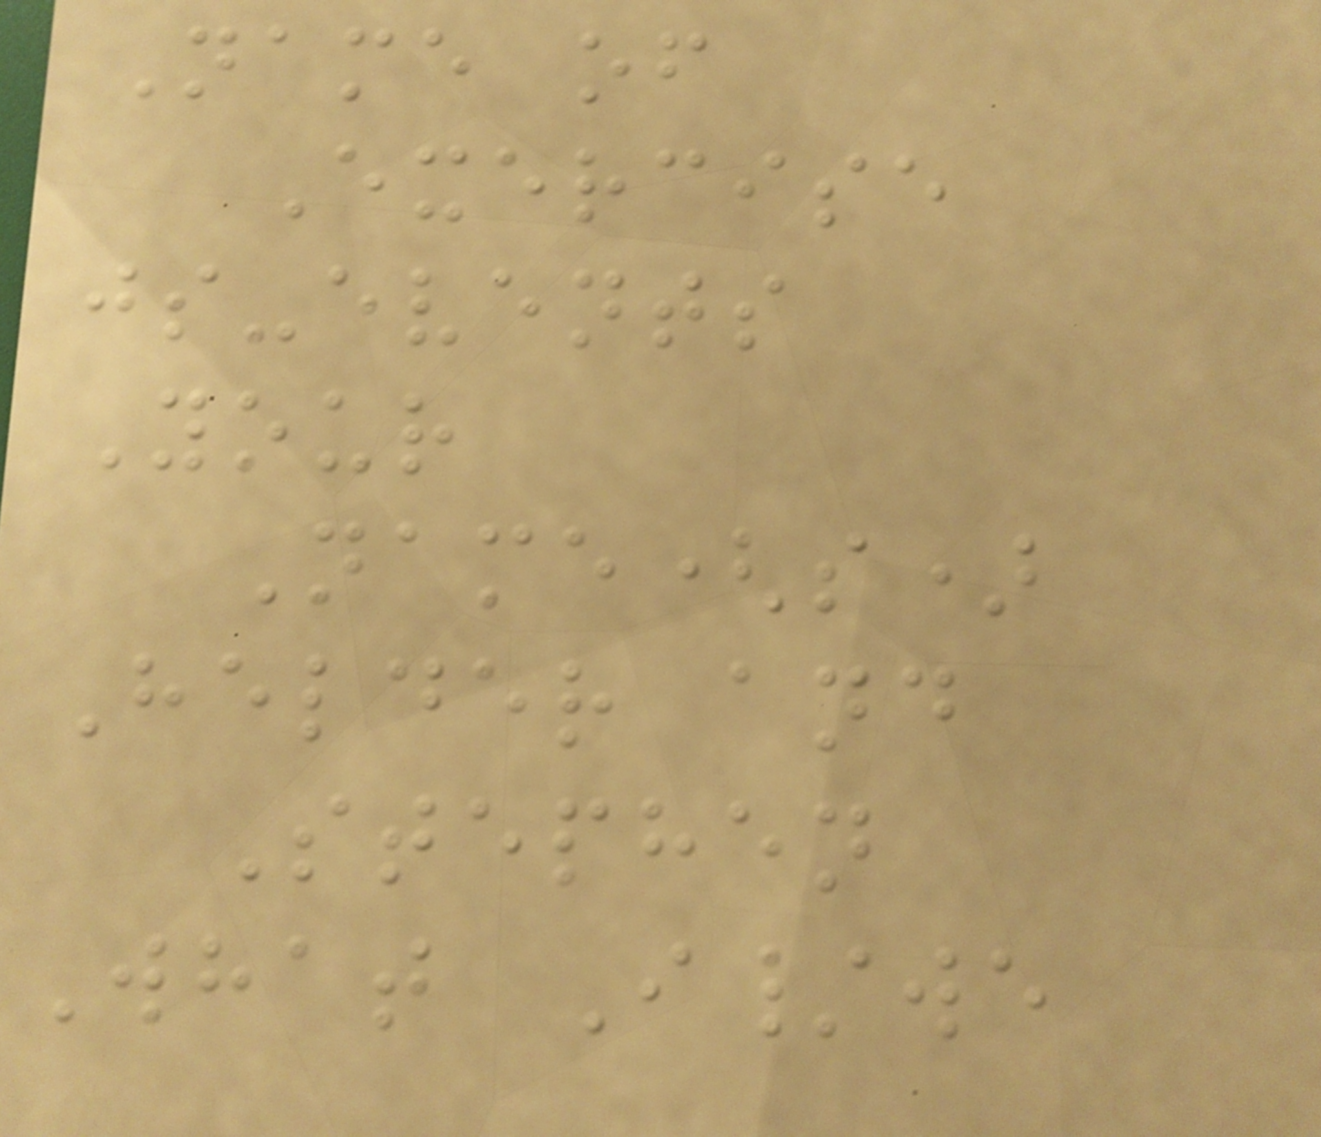Name of
Exercise
js-events
Your
Name(s)
Helder and
Stephen
What I/we
